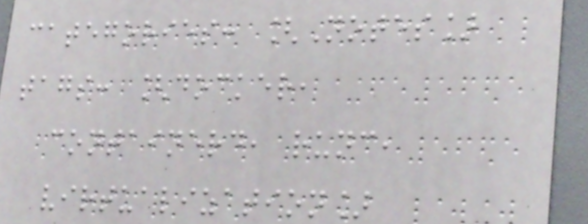categories: [Notes]
tags: [docker,
containerd, runc,
virtualization]
